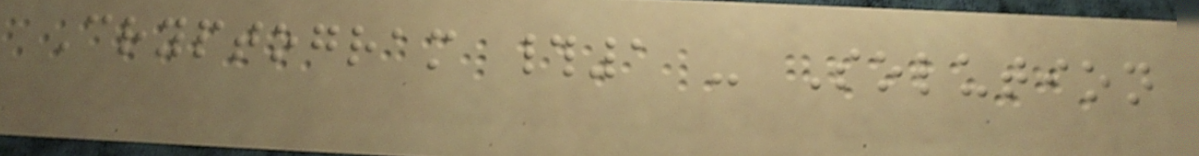Cryptogram #1 - Solution
